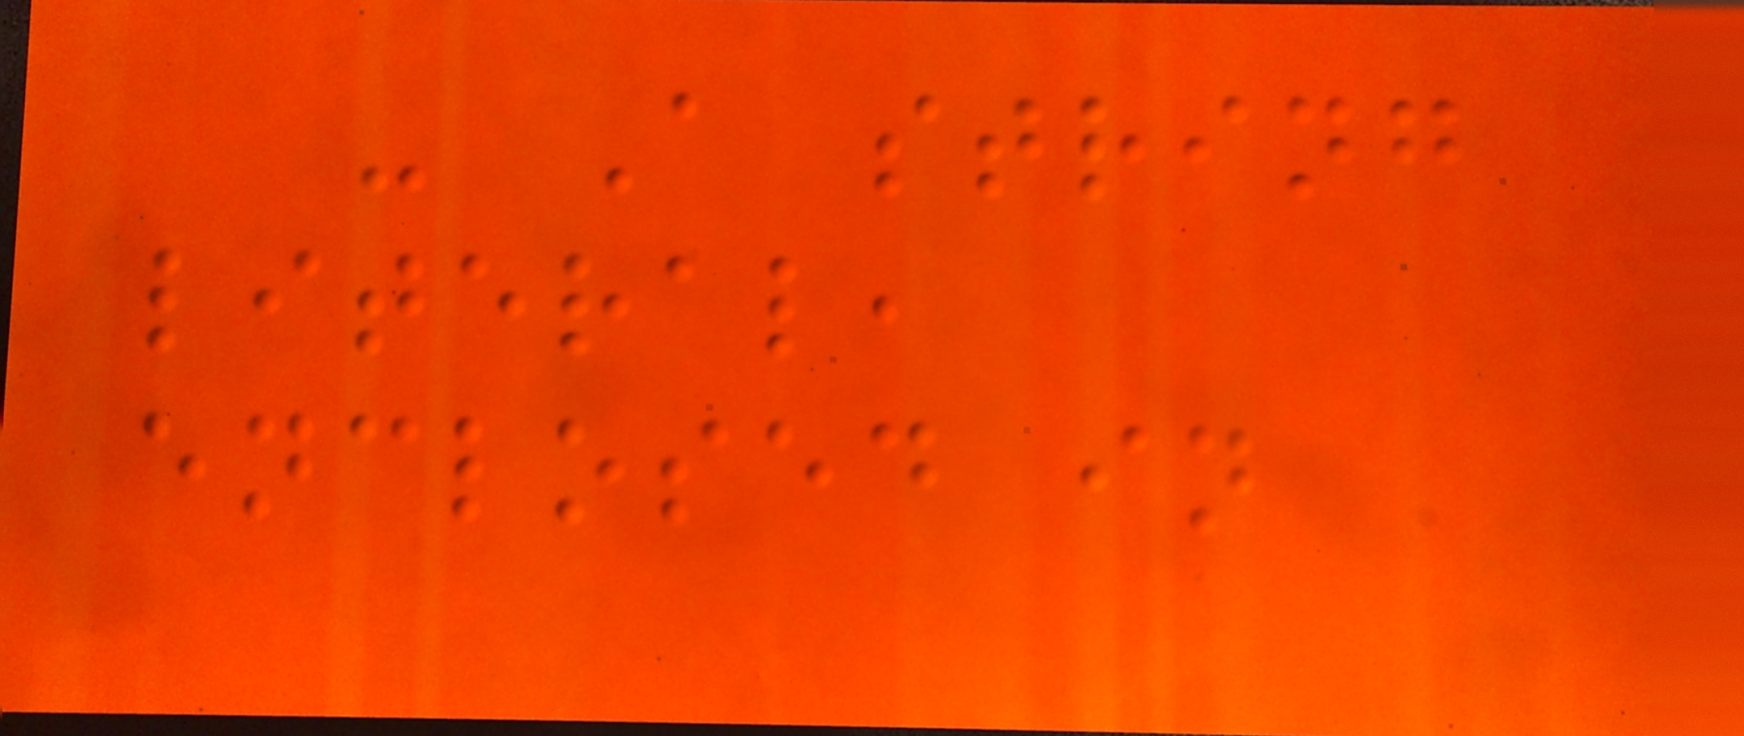- A string
literal,
enclosed in
